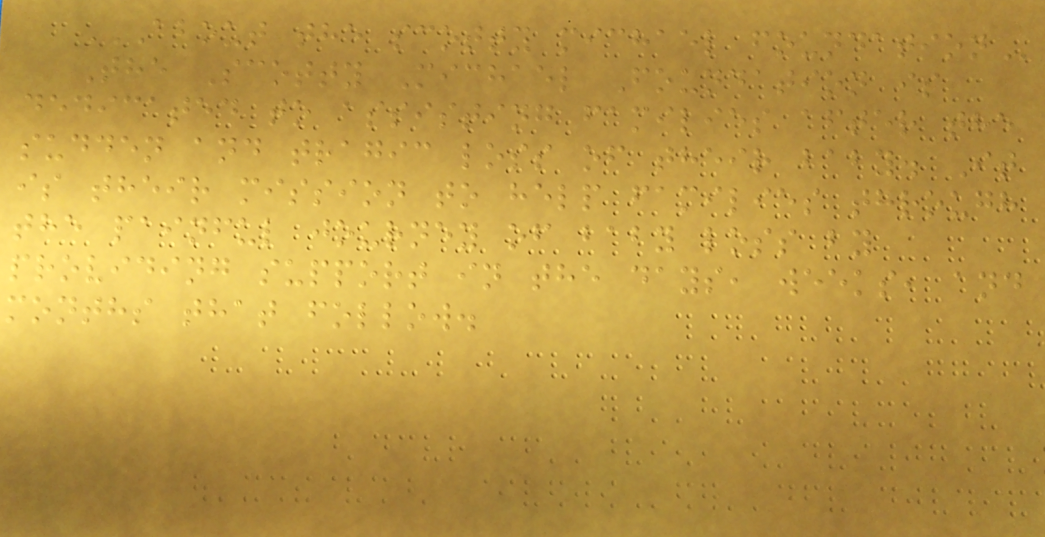ABOUT THE SCOTTY MICHAEL FOUNDATION
The Scotty Michael Foundation is
dedicated to assisting families after the
sudden and tragic loss of their baby. It
is their mission to help families through
the painful journey of baby loss by
providing support in the days, weeks, and
months that follow.
